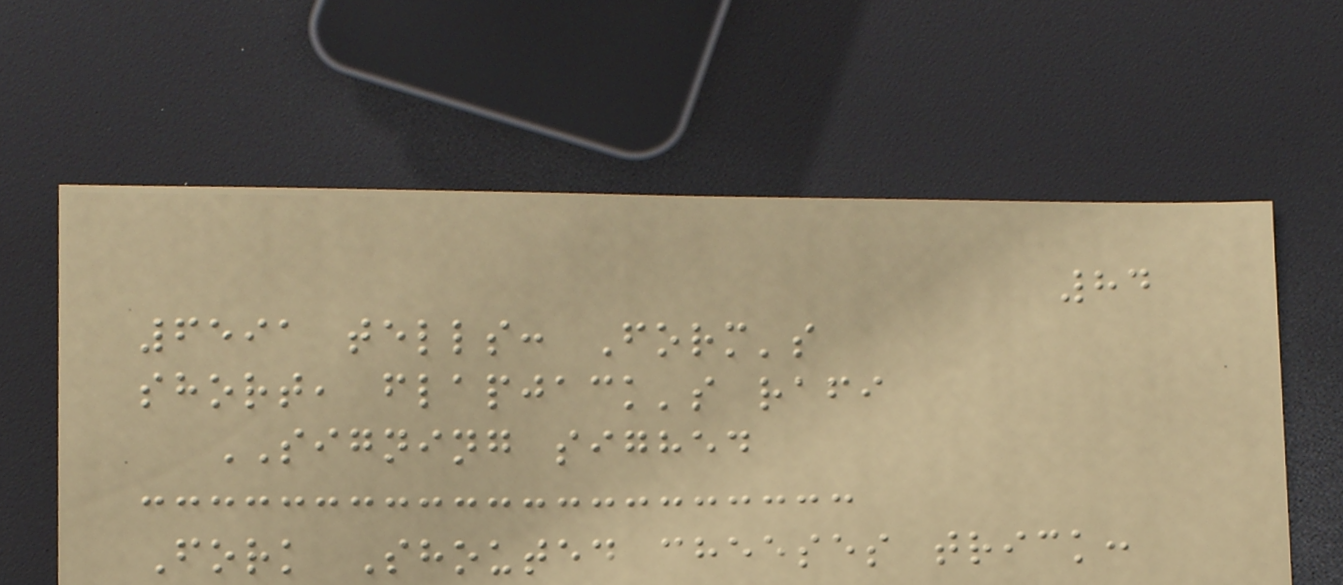84
6591 tells: Form's
short, flapjack's rafi
SIGNING sighed
Fork Shouted cheeses trick:
